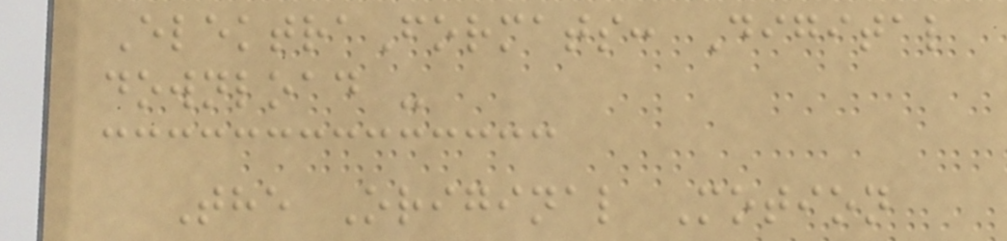ElektraFormats: Digital
download -
The Original Motion
